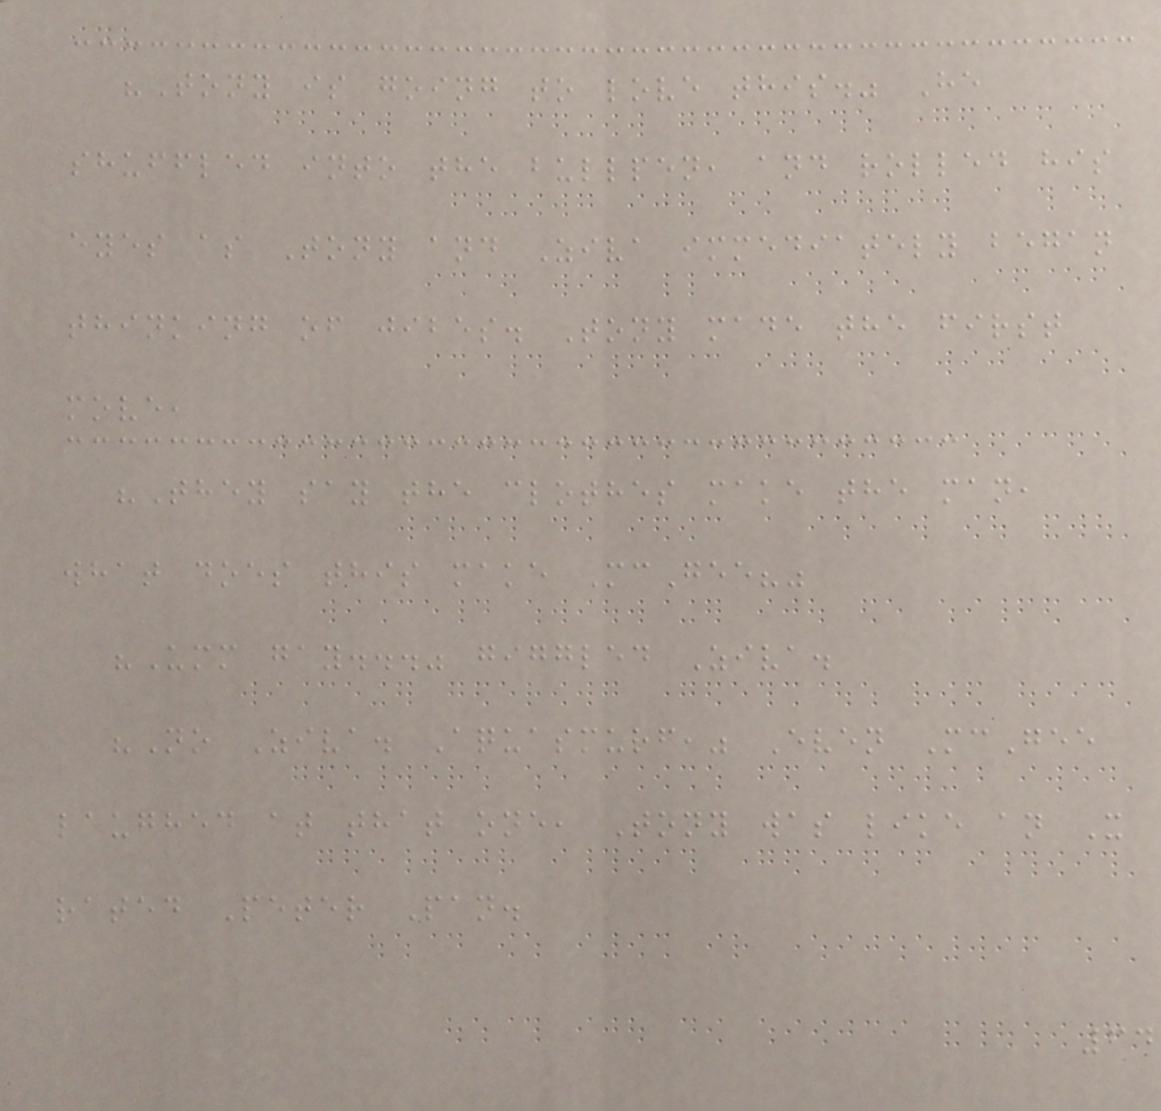"Tony is going to love this." He
shuffled into the bullpen, and rolled his
eyes as Tony and Ziva immediately began
thinking of jibes. Tony made the first
move,
"They say the clothes make the man,
what does this make McGee?"
"Umm gay..." giggled Ziva.
"No Ziva. Aquasmurf," Even McGee
laughed at that one, Tony was like an X
rated Peter Pan.
64
